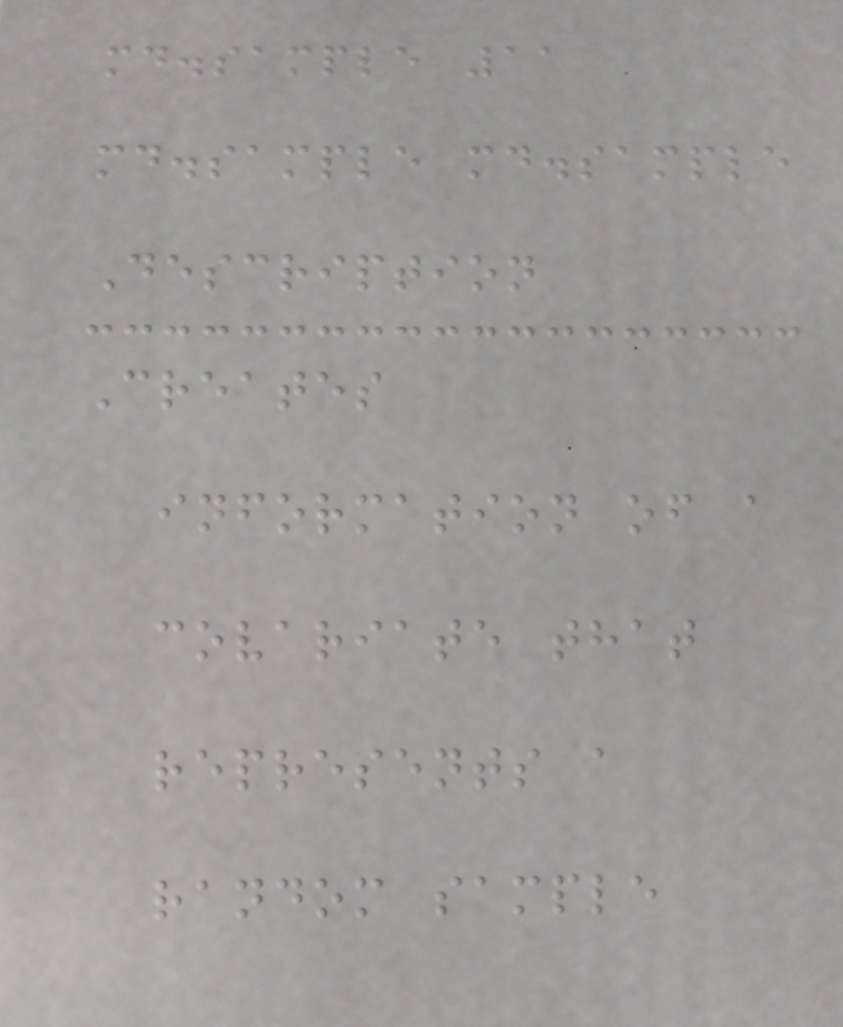md.sample 11
md.sample md.sample
Description
Creates
information of a
covariate that
represents a
random sample
